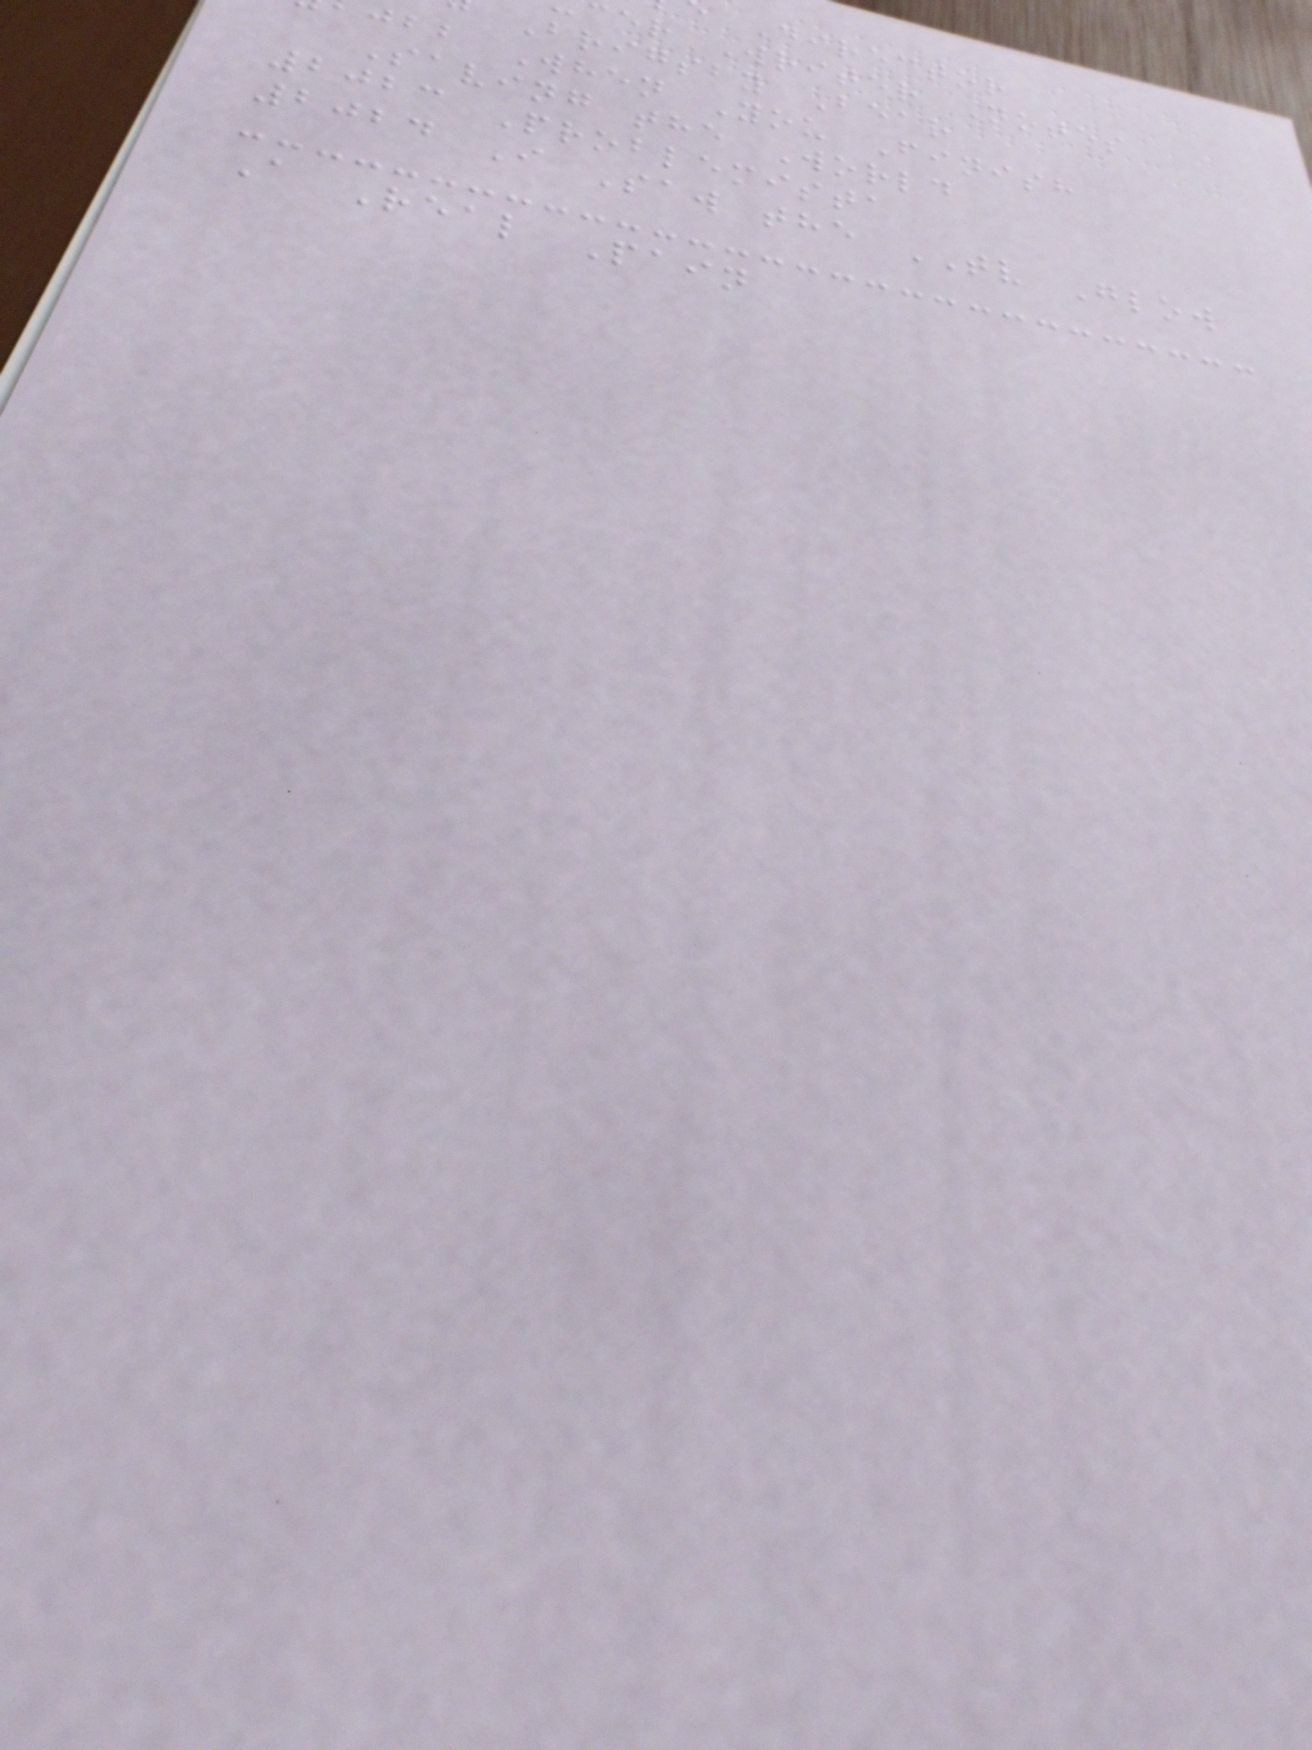Director
er Writer Notes
Brigsby Bear
jbb When You Finish
Saving the World
2023 Problemista
2024 I Saw the TV Glow
A Real Pain
